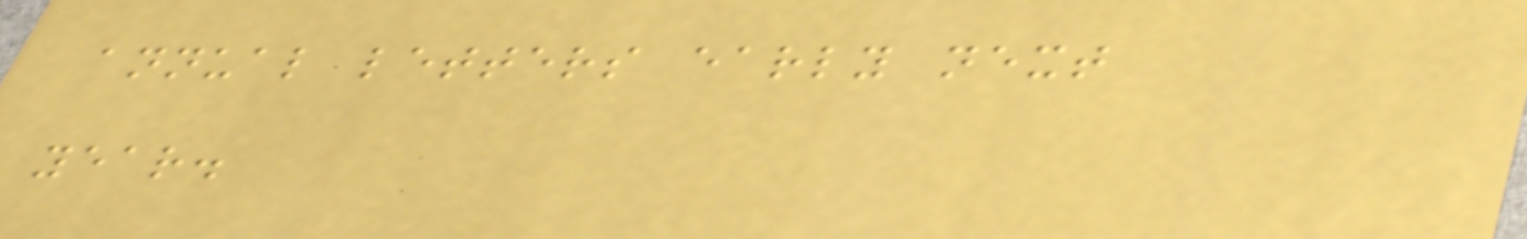annual letters early next
year.
